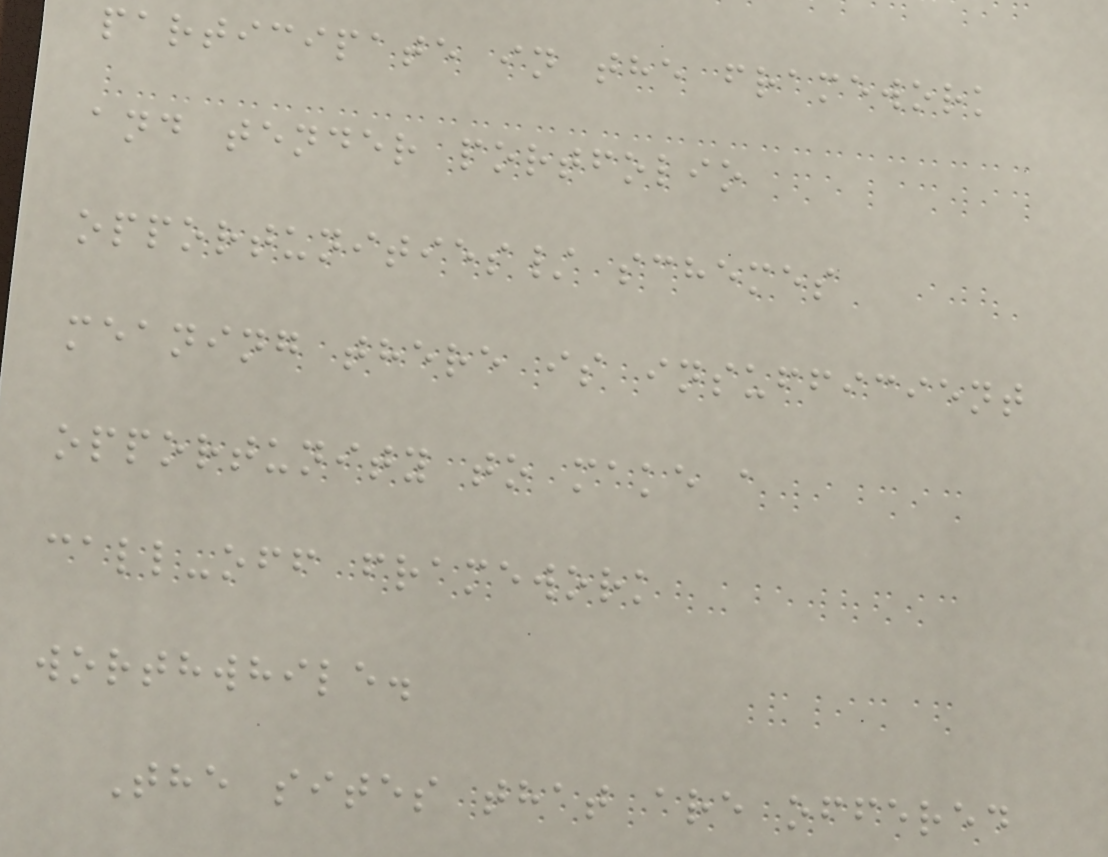participate in the framework
and tender portfolio
opportunities/ schemes
meaning there is insufficient
opportunity to make a
call-off framework
worthwhile.
The sites that are offered
